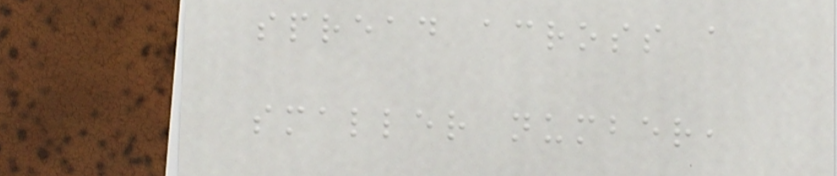spread across a
smaller number,
